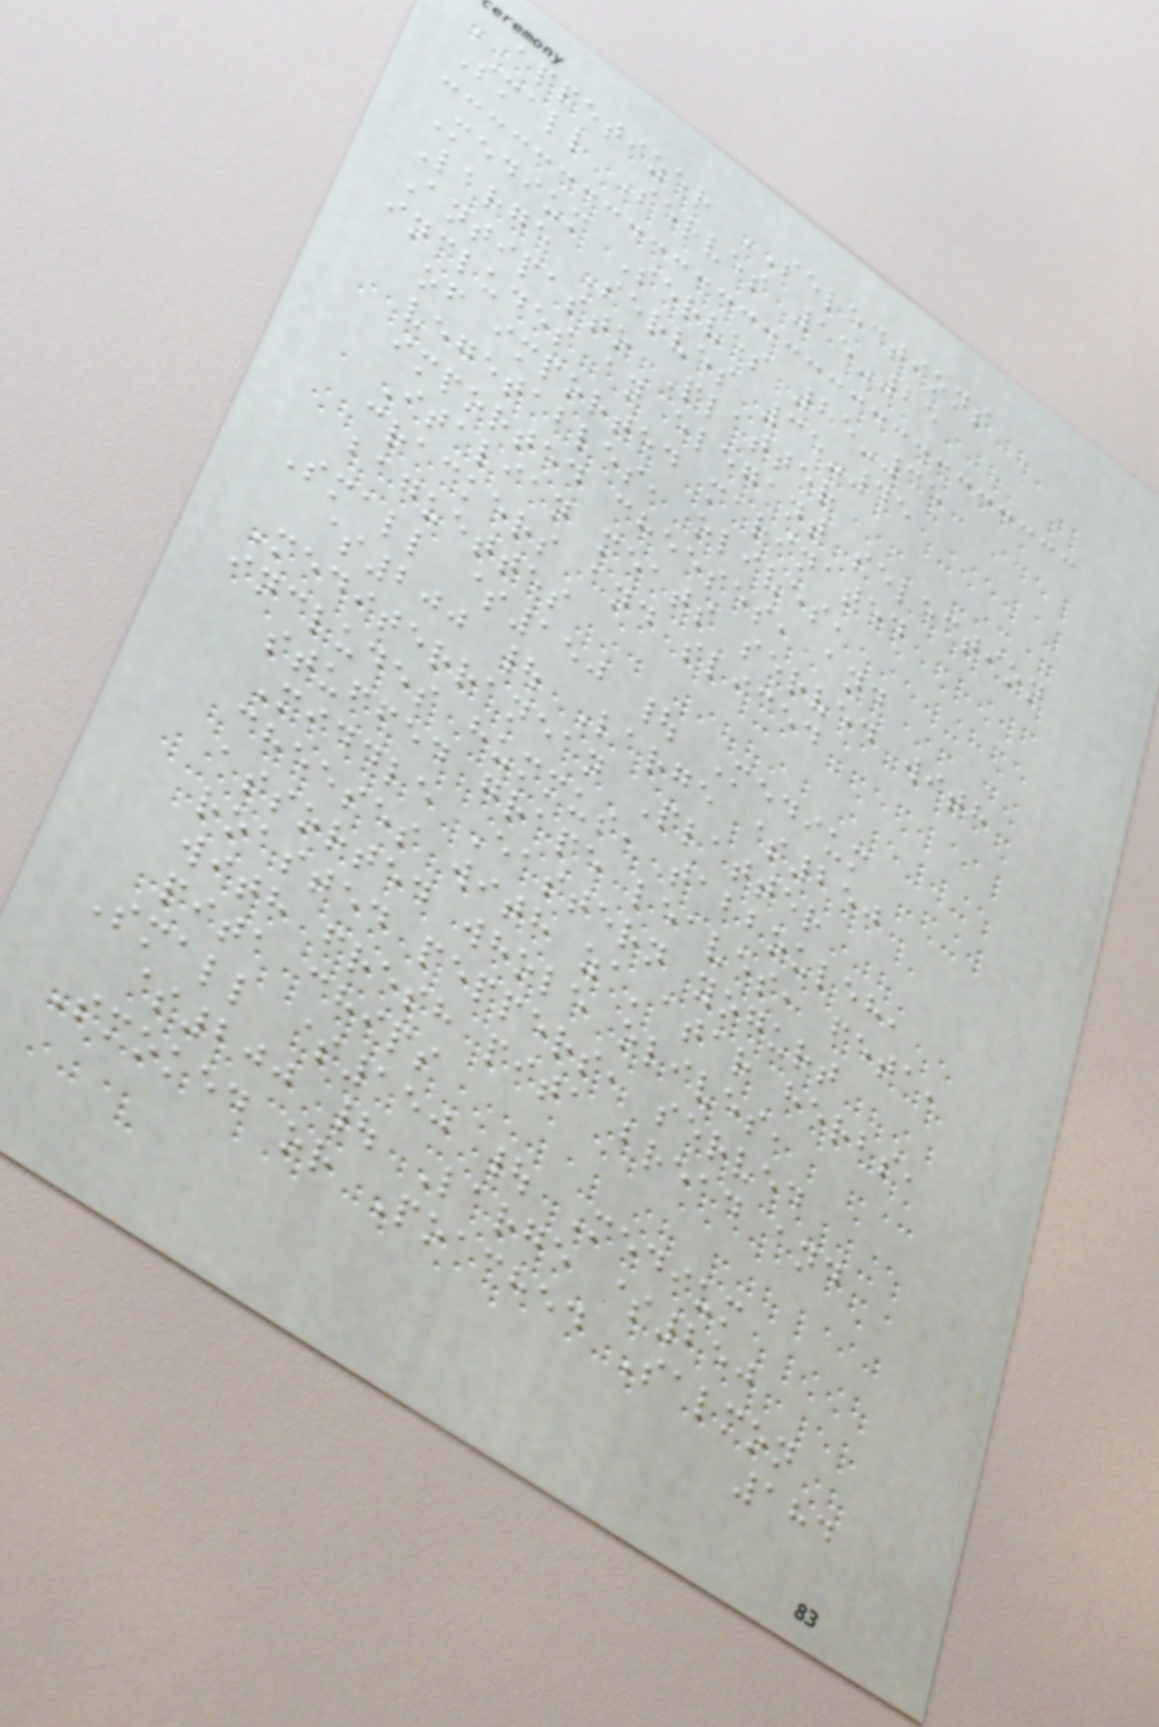APPETIZER SELECTIONS
Small Serves 15-25
Medium Serves 25-35
Large Serves 35-45
Antipasto Platter
includes an elegant selection
of imported marinated
vegetables, olives,
imported cheeses, and
Italian meats served with
crackers and sliced
baguettes
Small $150 | Medium
$200 | Large $250
Mediterranean Platter
includes hummus, tabbouleh,
stuffed grape leaves, feta,
Middle Eastern yogurt
cheeses with za'atar herbs,
assorted whole olives,
roasted peppers, served
with fresh pita bread and
pita chips
Small $150 | Medium
$200 | Large $250
Smoked or Poached Salmon
184
